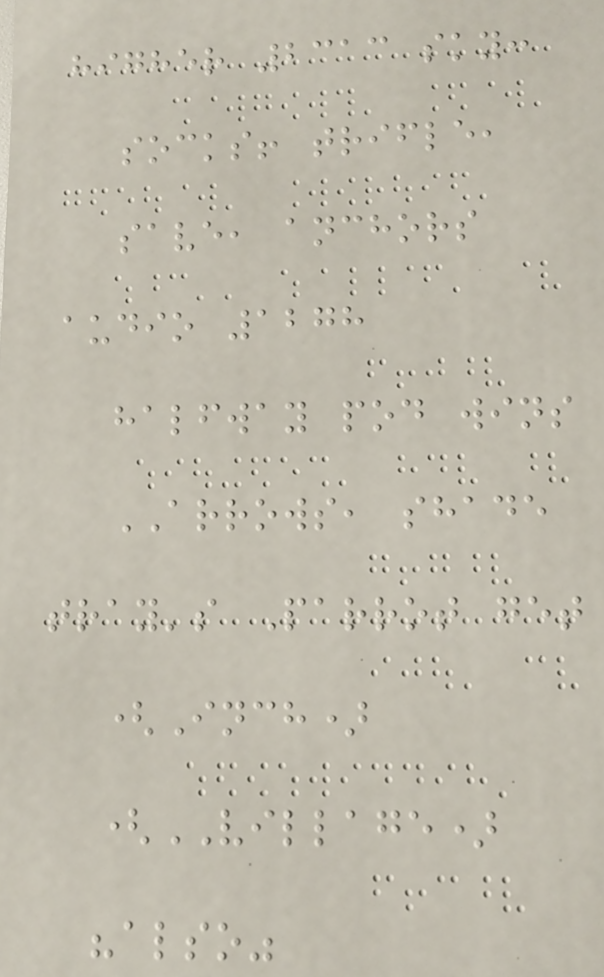higher 2313 sky:
socks! trifle,
save, anchors
audio 1278
halfway pod wins
ARROWS, shade
tray's Parrot get
(Inch)
(VILLAGE)
"also"
